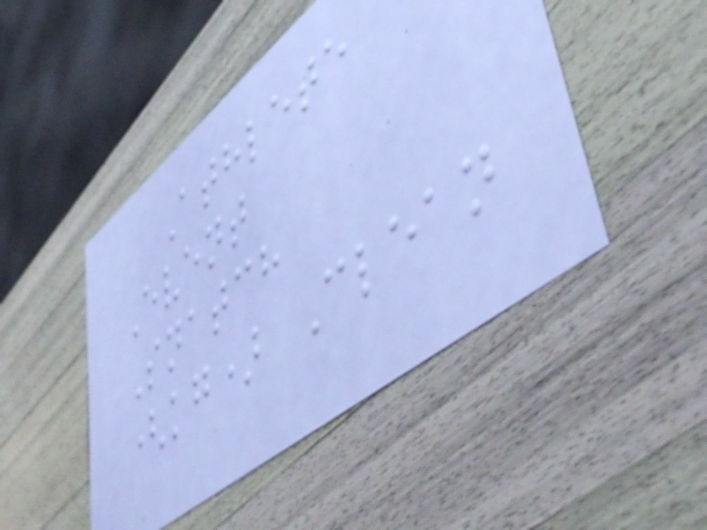Athlete
Event
Snatch
(kg) Clean
